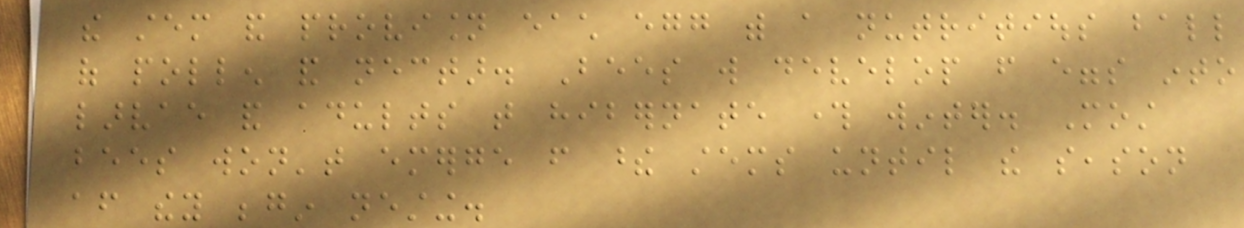the stem and provision each egg with a nutritious ball
of pollen and nectar. Bees will develop from eggs into
larvae and adults that hibernate through winter. Most
bees won't emerge from these stems until the season
after they begin nesting.
